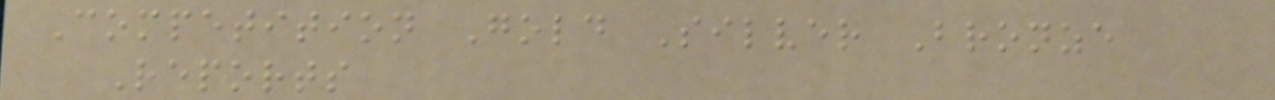Competition Gold Silver Bronze
Reports
